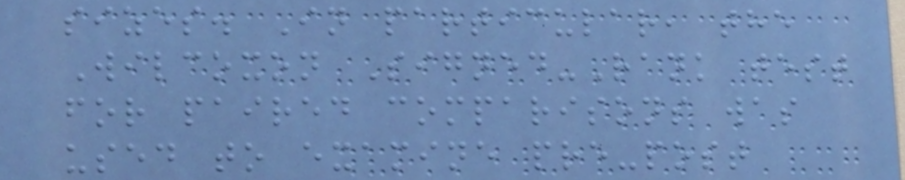sizes. In particular, the
Wilcoxon Signed-Rank test
for paired comparisons was
used to examine pre-post
